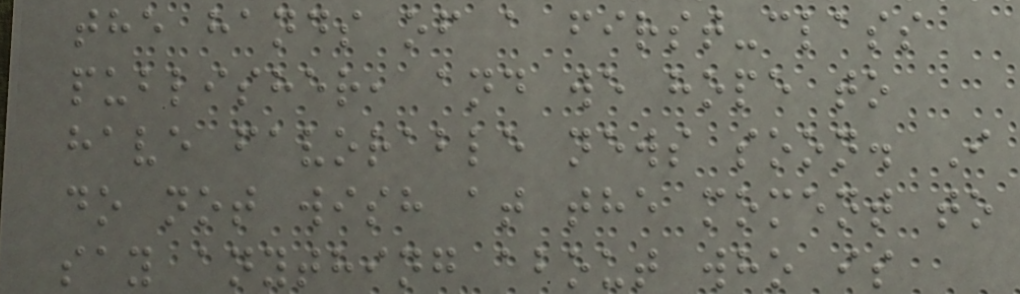the hands of a first-class
publisher, and we hope to
have favorable news soon. I
do not wish at the moment to
say anything about who is
